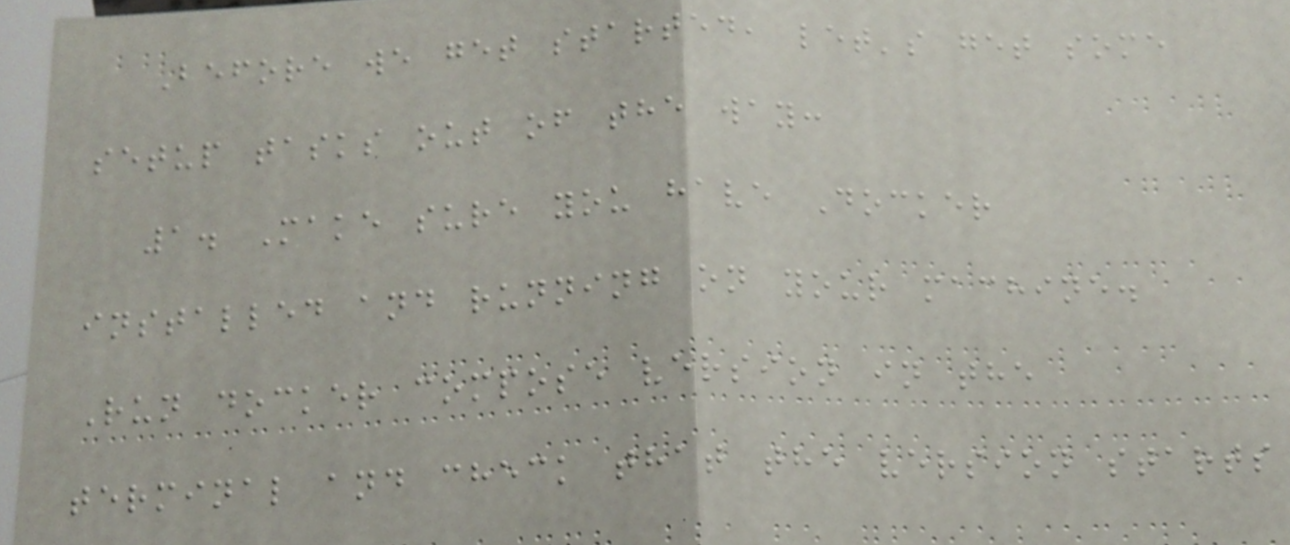Before we get started, let's get some
setup tasks out of the way:
1. Make sure you have Docker
installed and running on your machine.
Run docker compose version in the
terminal and check that the version starts
